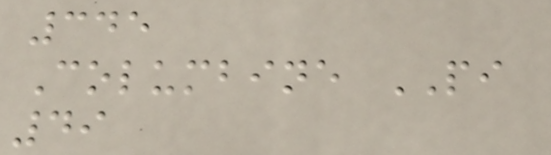345
Columbine PI
49
